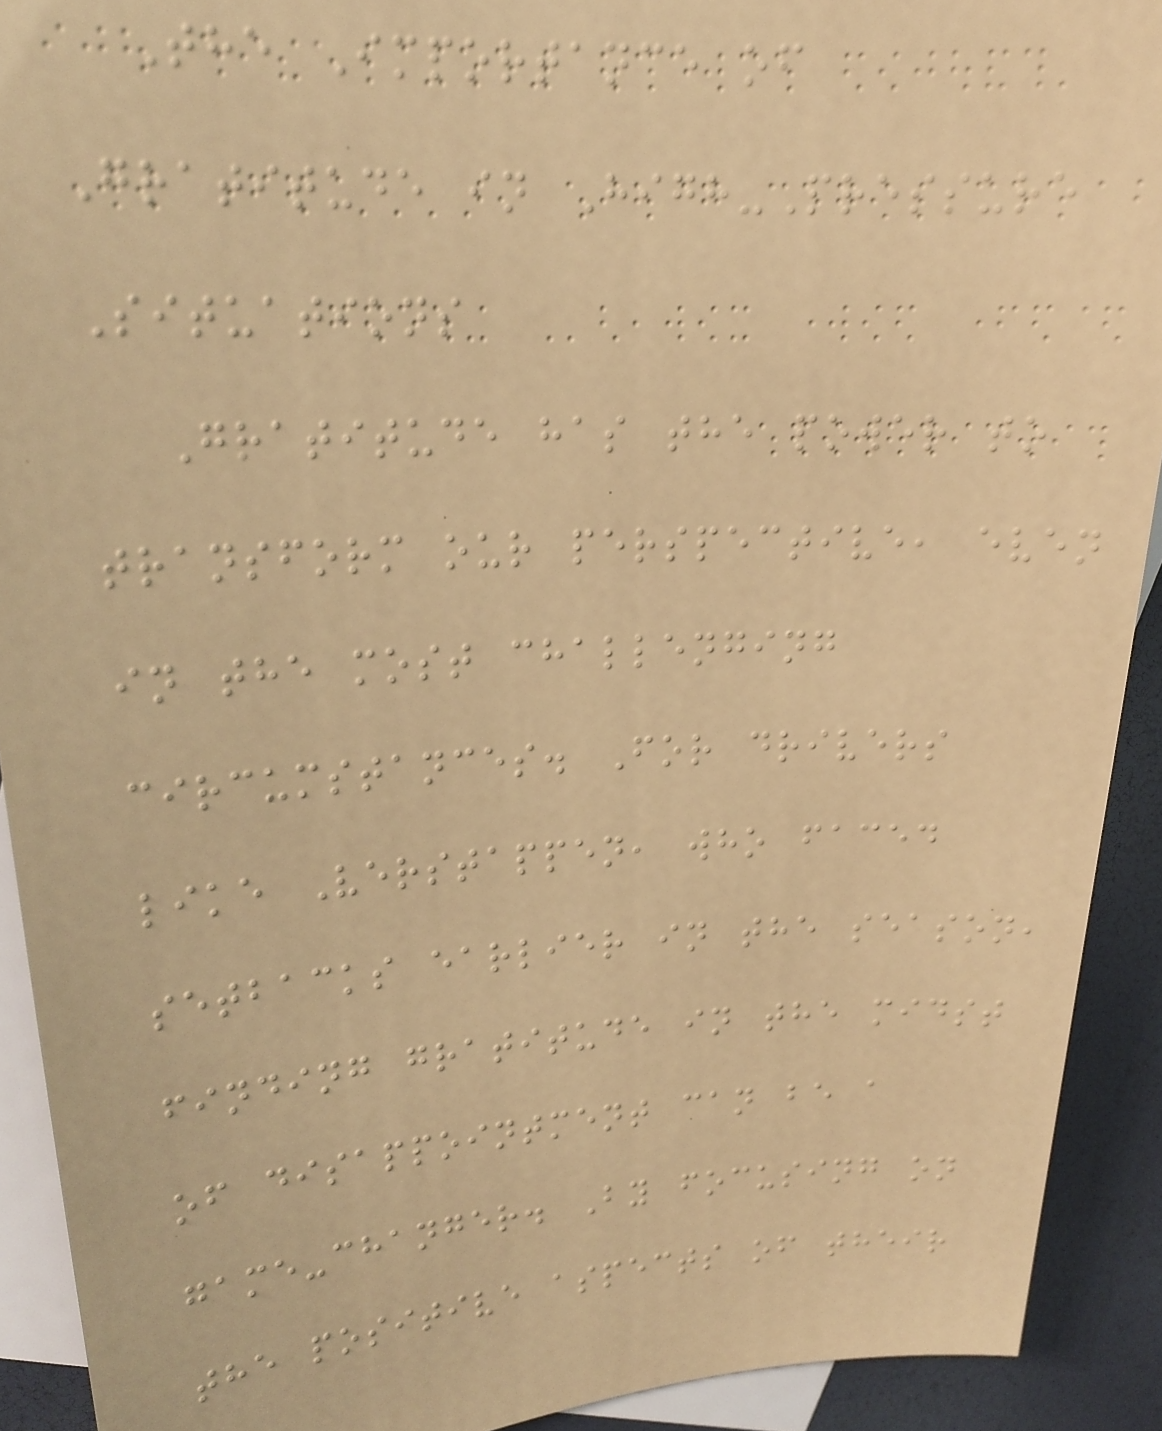The Importance of
Gratitude in High-Pressure
Situations
Gratitude has the power to
transform our perspective, even
in the most challenging
circumstances. For drivers
like Verstappen, who faced
setbacks earlier in the season,
finding gratitude in the midst
of disappointment can be a
game-changer. By focusing on
the positive aspects of their
